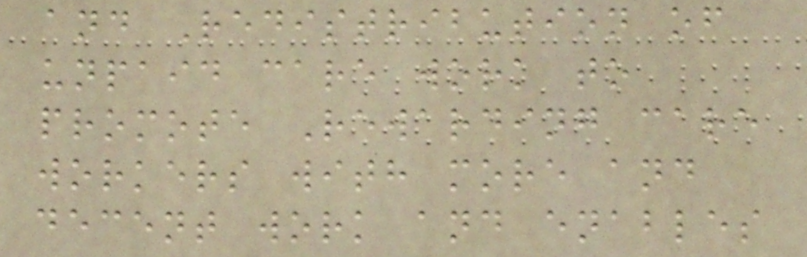and Redistribution of
unpaid care work to
promote Rewarding care
workers with more and
decent work and enables
